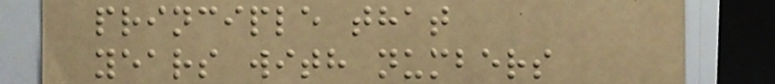principle that
years with numbers
